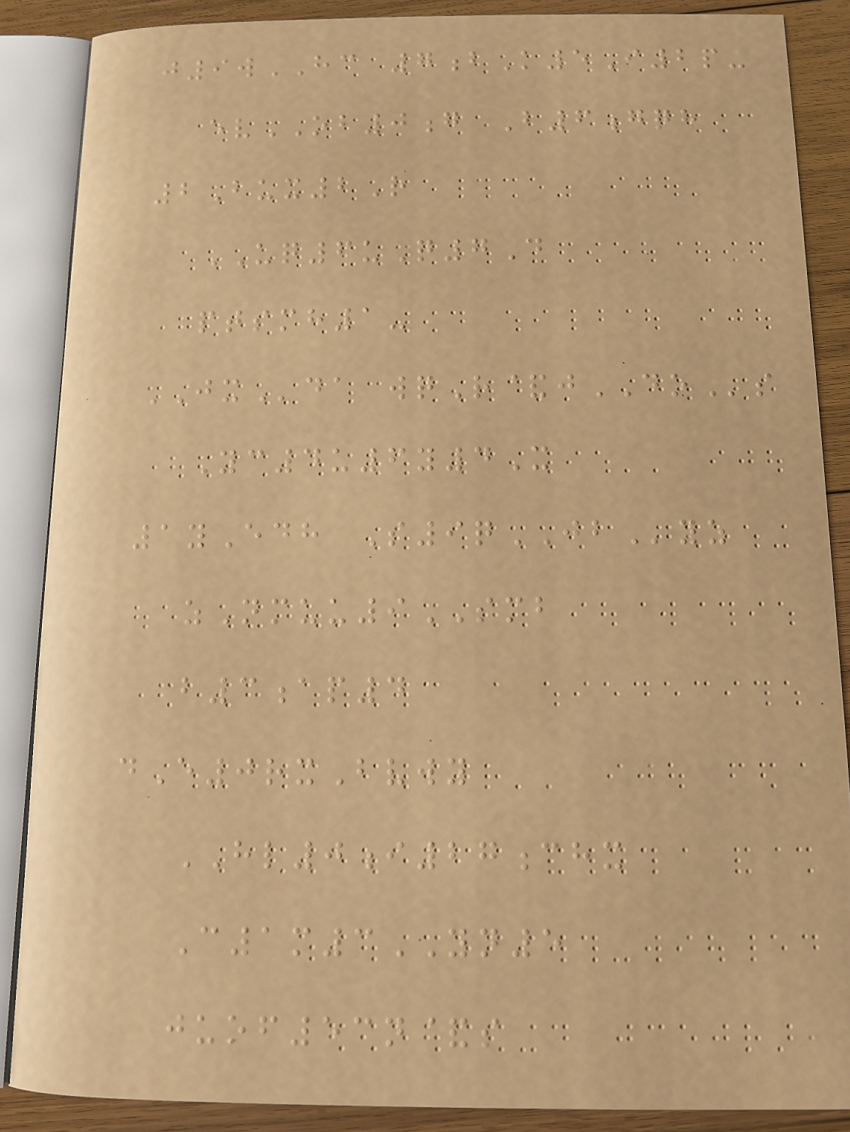j9wHC 7bK5I2p-
evOB0g B6gqh
2Bux2R
UQ6uQ7D
ptsmh1-
JXda wqR&jDOs
Yc4u6y4X
1yEdh S9qJByz
zNmuu9SMB
b3ap4
dE0rxBvwy
HL0i27chx
C1m3YN5
juof53n&s
